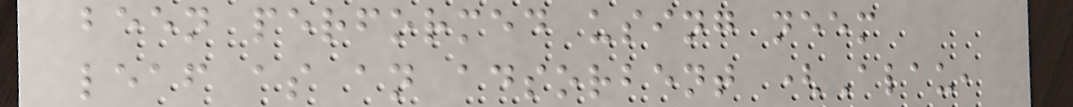been performed using neem
leaf as an adsorbent (Alau,
